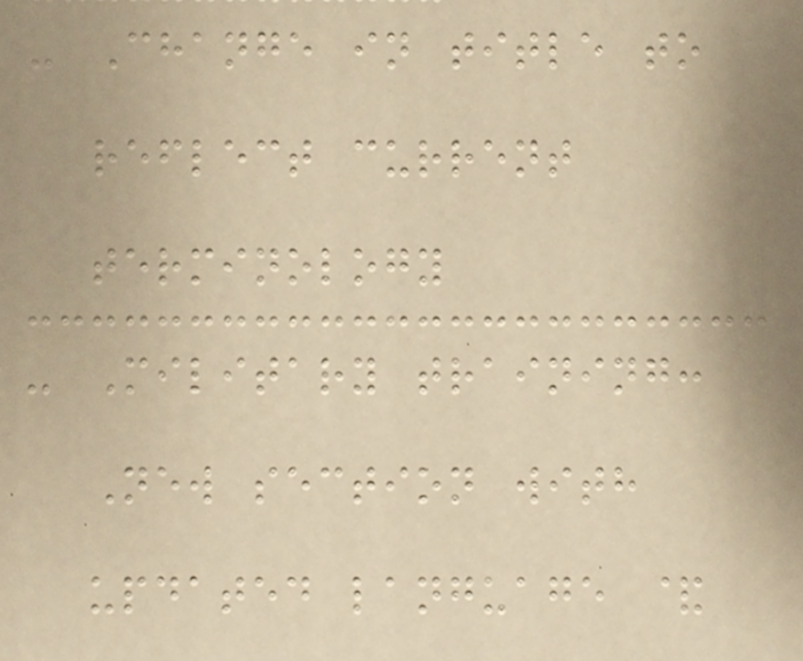- Change in title to
reflect current
terminology
- Military training:
New section with
updated language &
